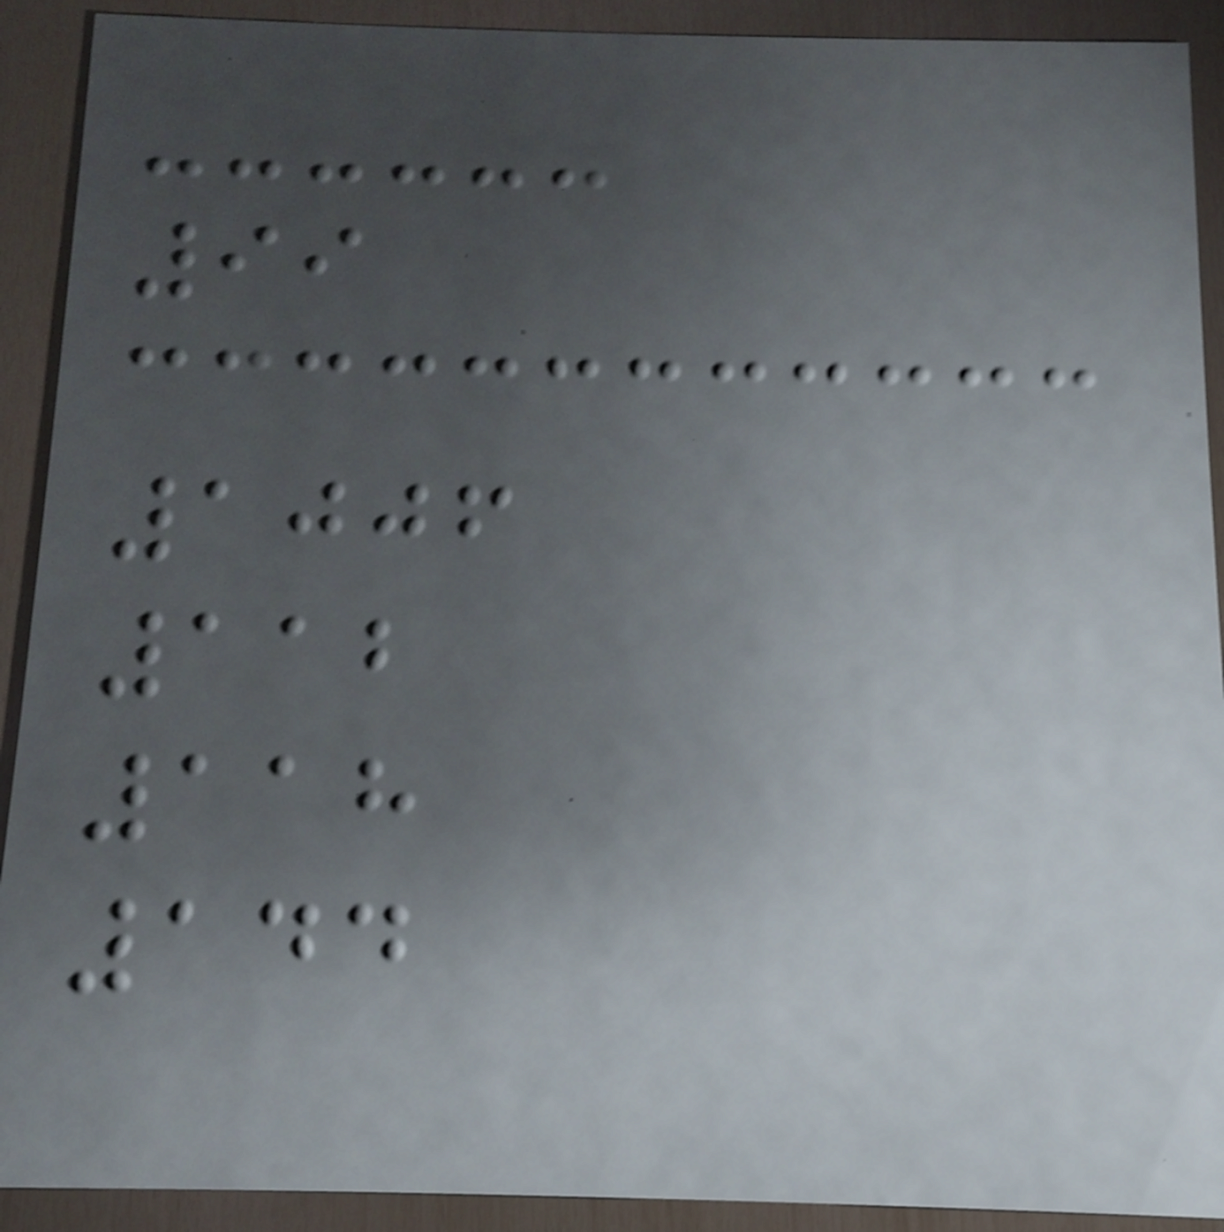99
1006
112
118
144
